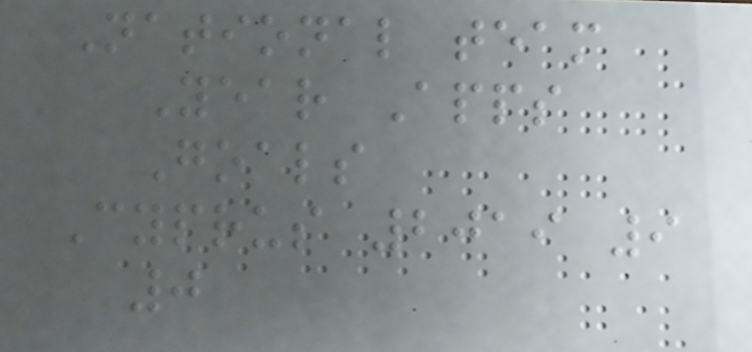National team
Year Apps
Goals
Cyprus 2019 9
0
